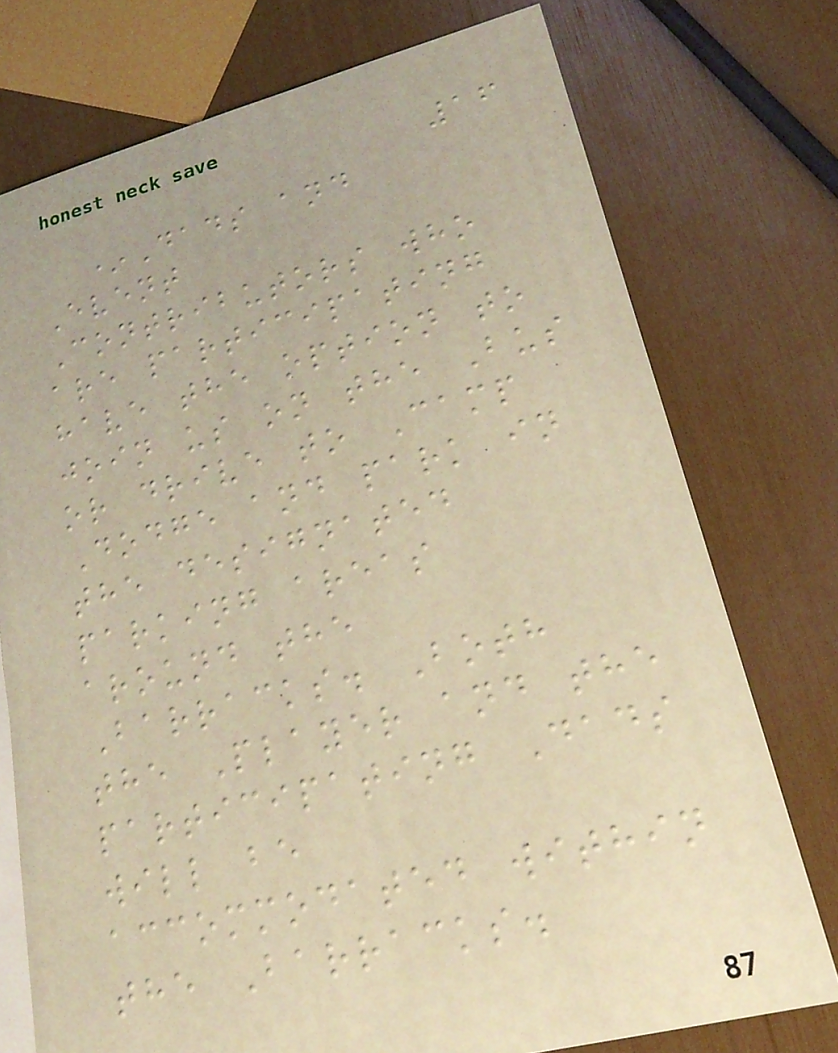16
*Dads and
Event
Contributors who
are participating
have the option to
join us on the Bus
or drive to Camp
Dodge and park in
the designated
parking areas
around the
Barracks. Both
the Player and the
participating Dads
will be
accommodated within
the Barracks.
